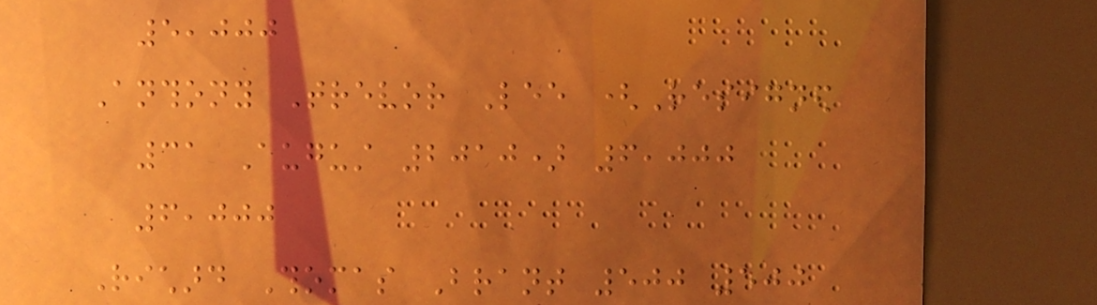5,000
Anthony Trevor Lee (Resigned
31 August 2010) 6,000
6,000
Richard Thomas Brant 500 500
